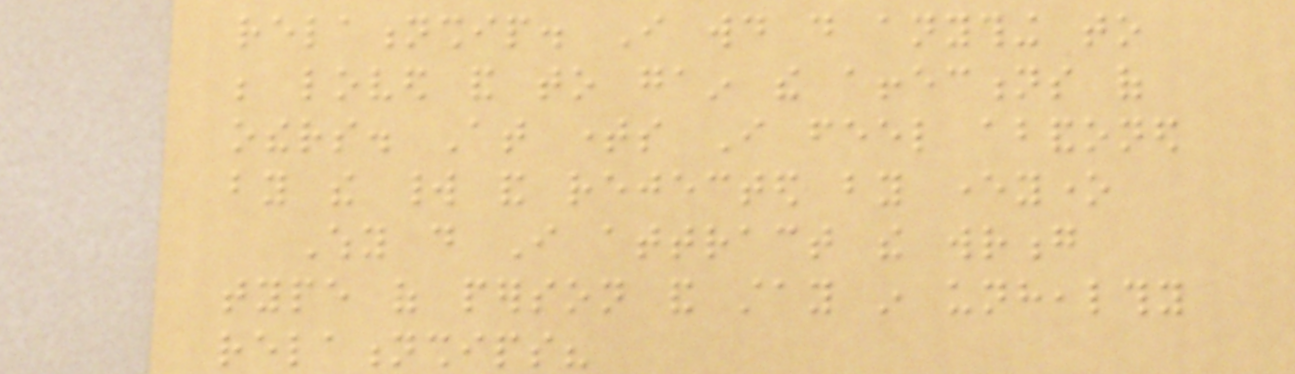relationship. I would do anything to
be loved and to gain the affections of
others. At times I feel abandoned
by the world and rejected by everyone
Why do I attract the wrong
type of person and stay in unhealthy
relationships?
